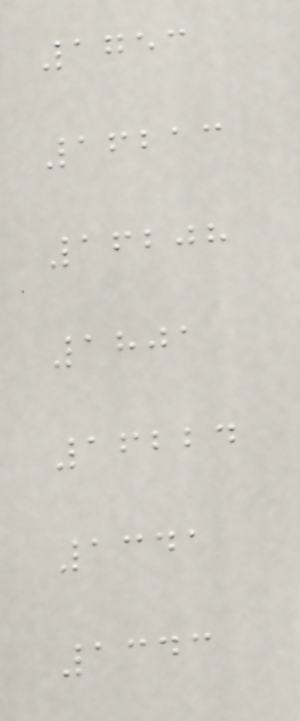1753
16213
16208
1801
16224
1341
1343
